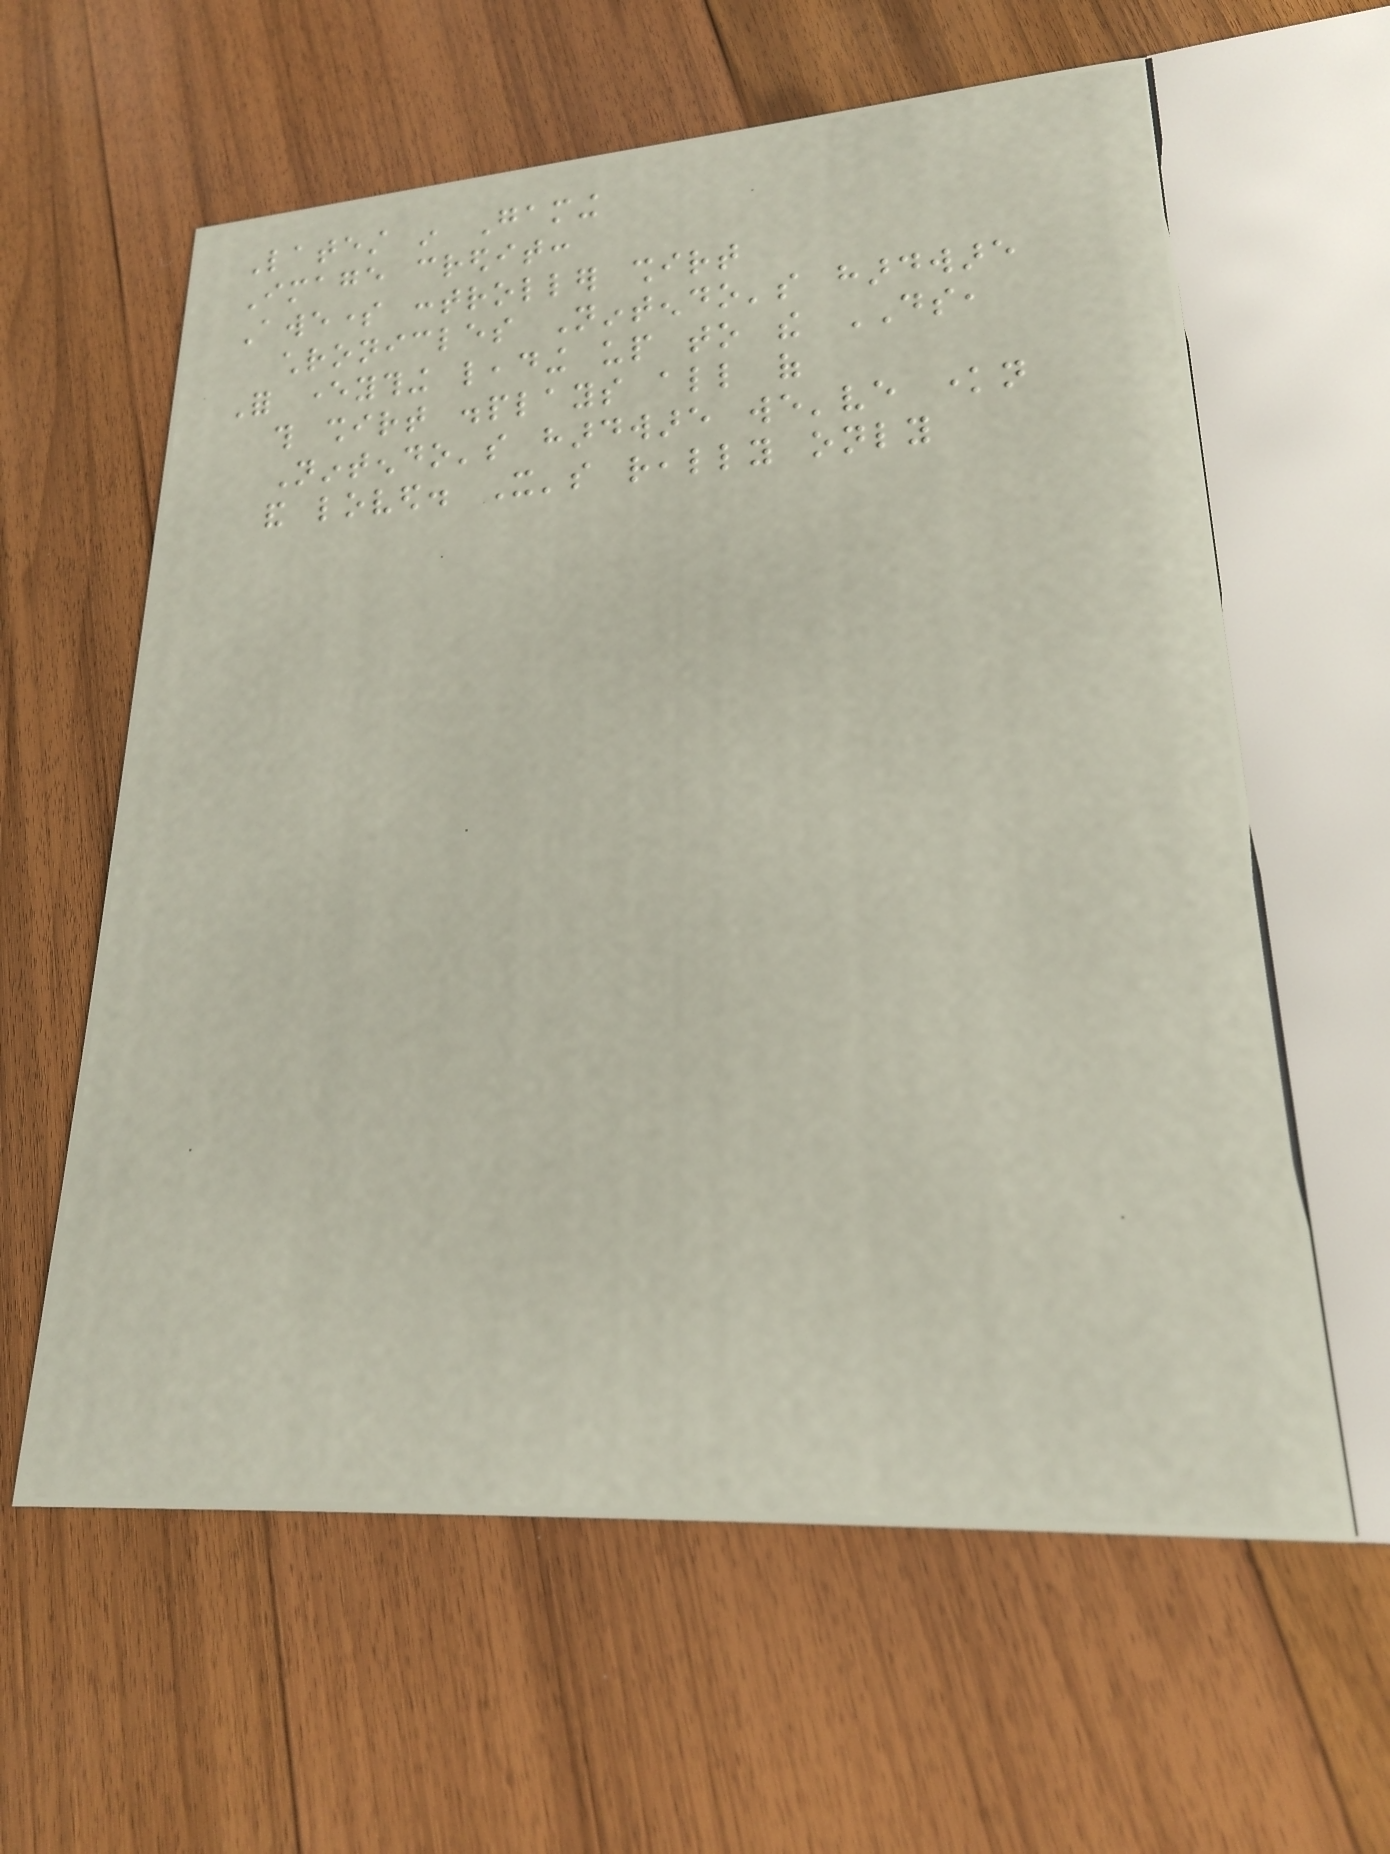Latest in Gaming
Image credit:
Awesome controller shirt
chronicles Nintendo's hardware
For everything leading up to the DS,
this shirt displays all of
Nintendo's hardware we've known
and loved. It's really only
